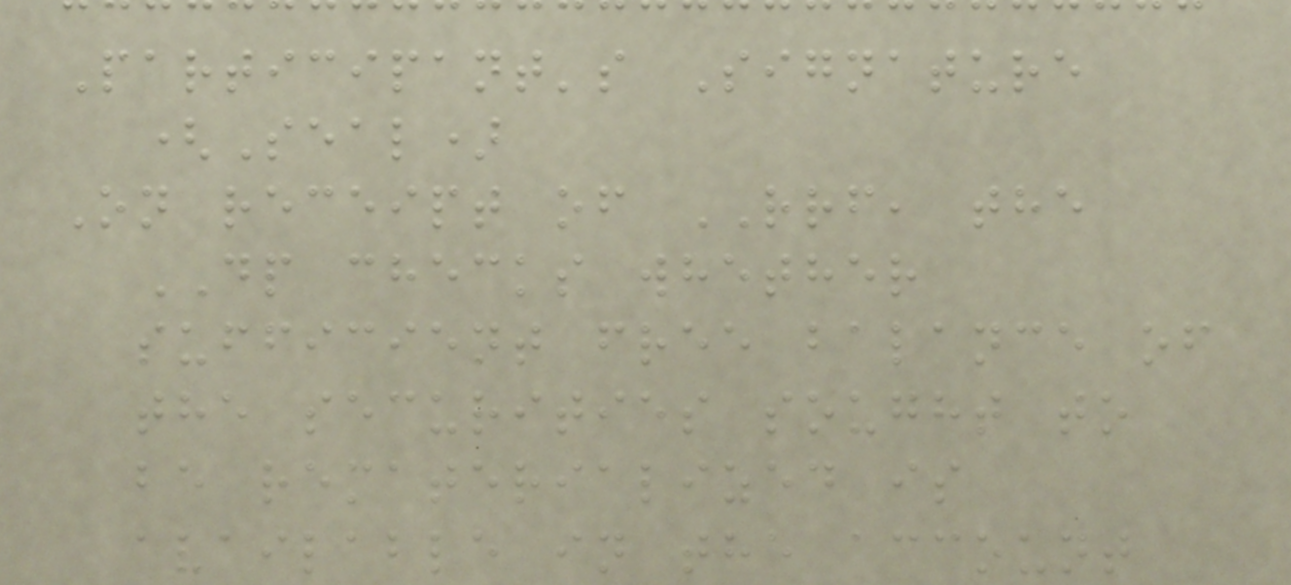Participant's Signature
(Seal)
On receipt of RRF, the
DP checks whether
sufficient free balance of
the securities sought to
be rematerialized is
available in the account
